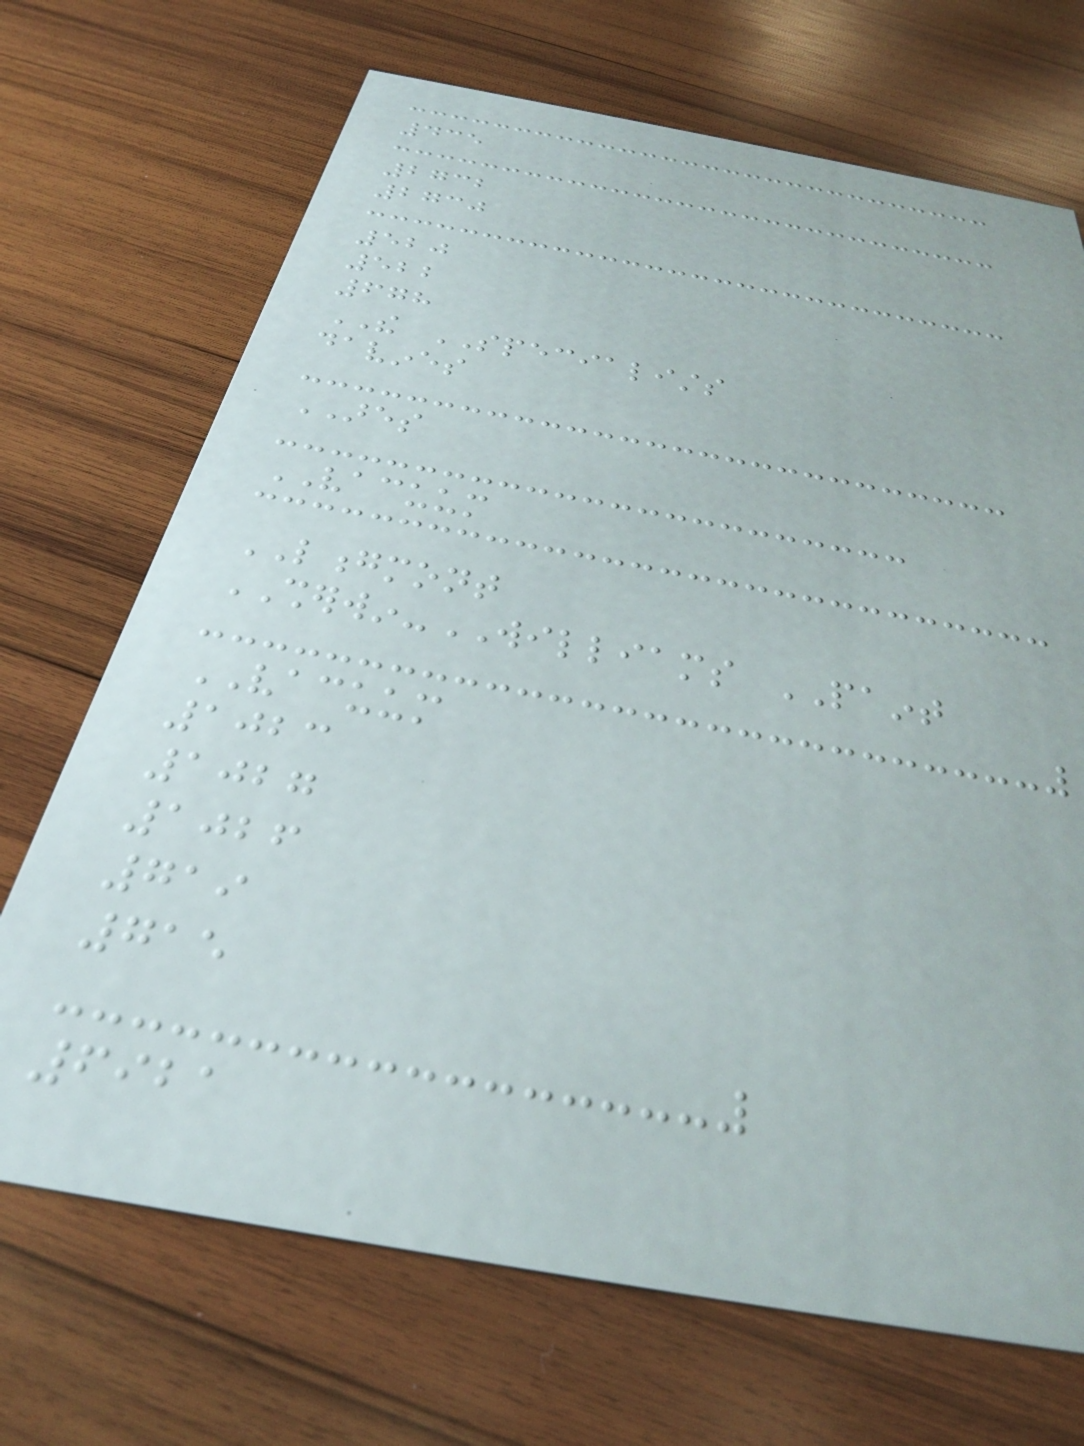435
2732
2730
520
522
678
THE SPECIALISTS
davines
ARES
VACUUM
LONGMONT
SHERWIN-WILLIAMS PAINT
VACUUM
1023
1027
1026
719
715
6921
